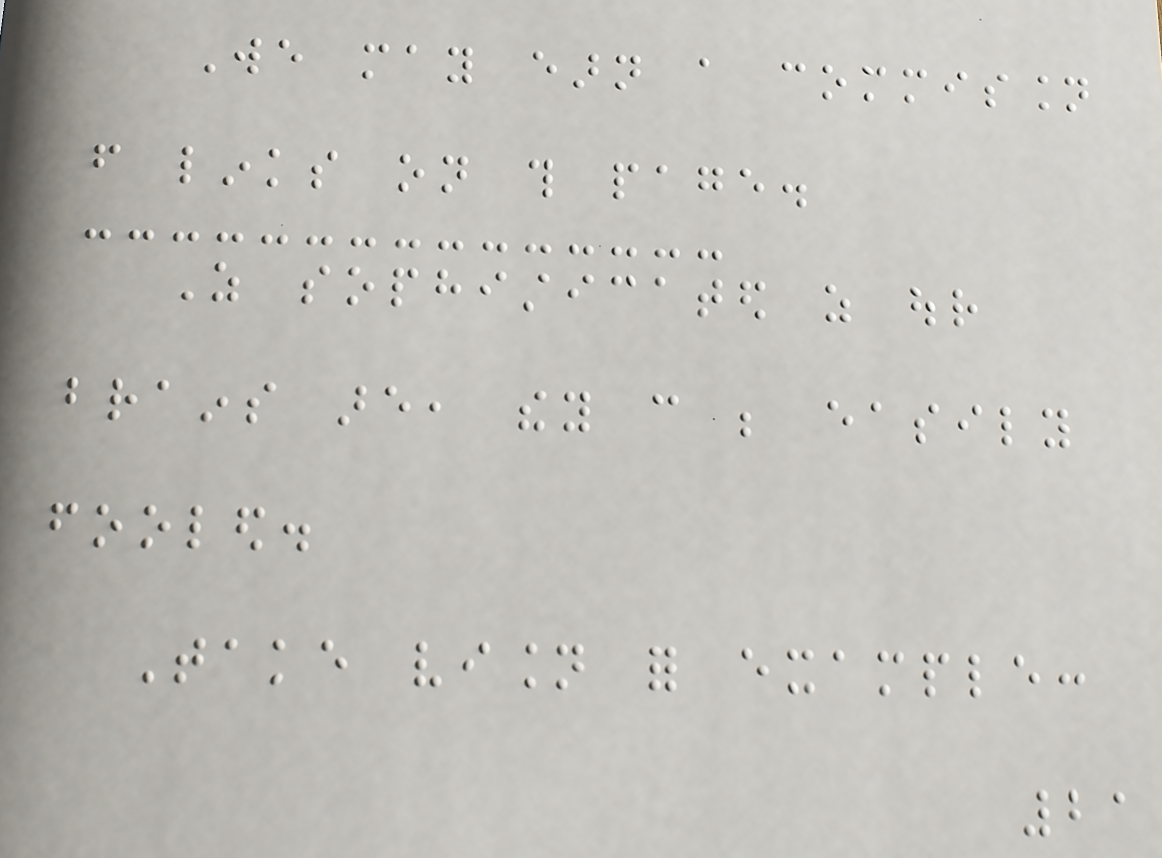We may earn a commission
from links on this page.
As sophisticated as our
brains are, they can be easily
fooled.
Take vision for example:
21
